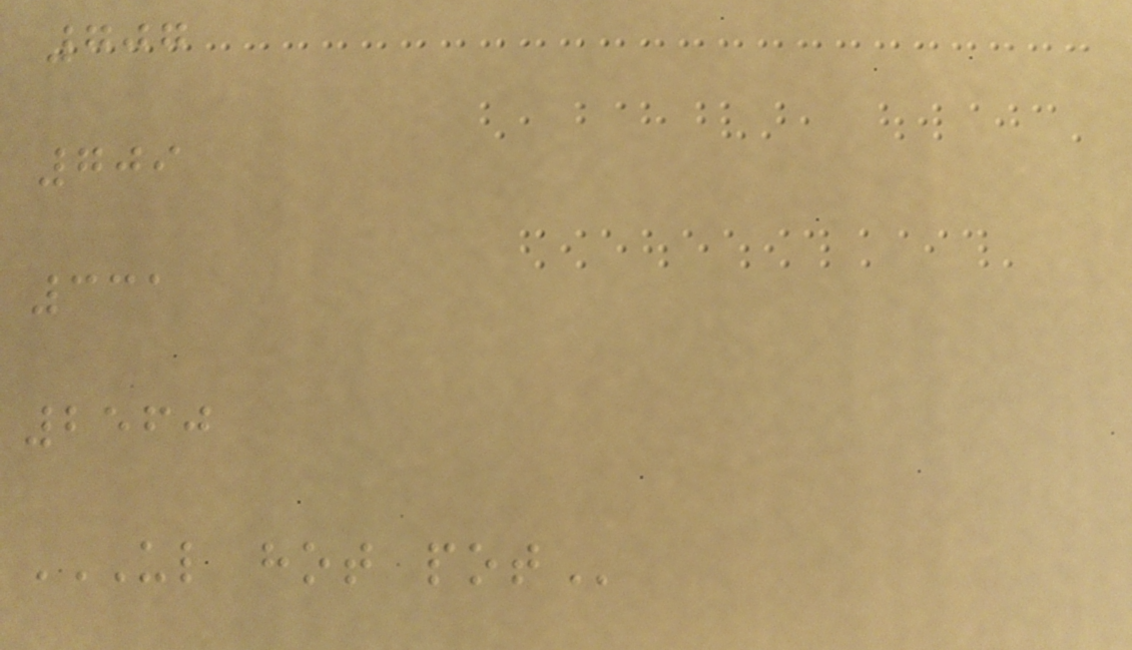707
709
331
2560
UL HOT POT
